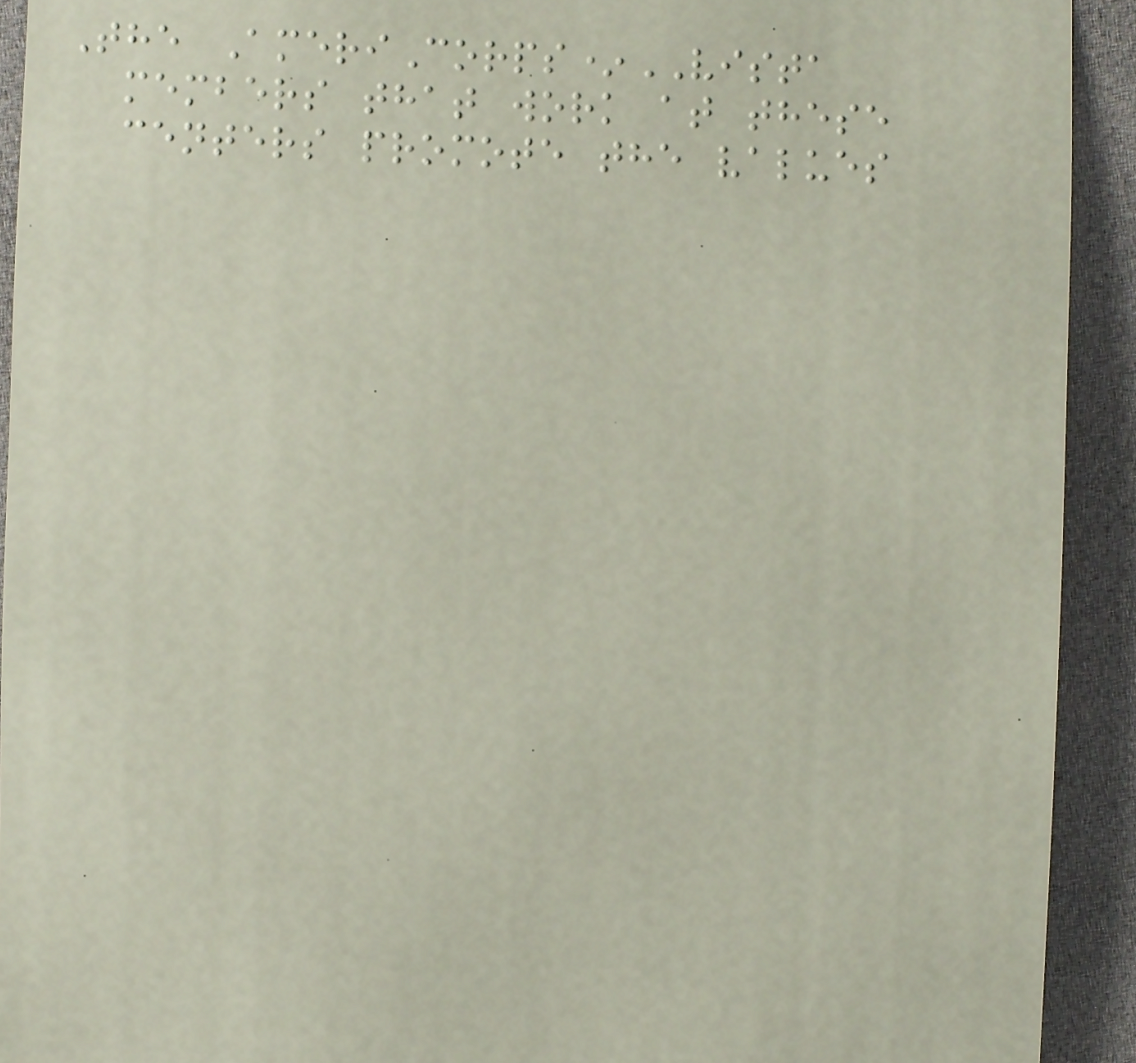The AmeriCorps*VISTA
members that work at these
centers promote the values
